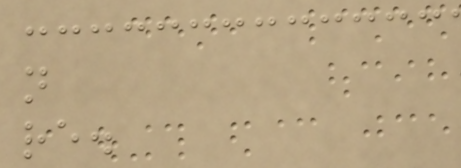n
re.
